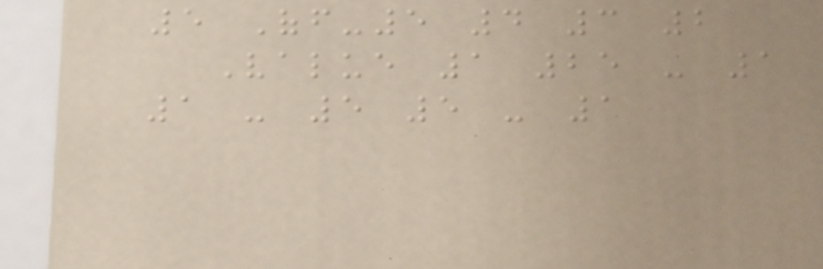5 Off-5 4 3 2
Value 1 25 - 1
1 - 5 5 - 1
